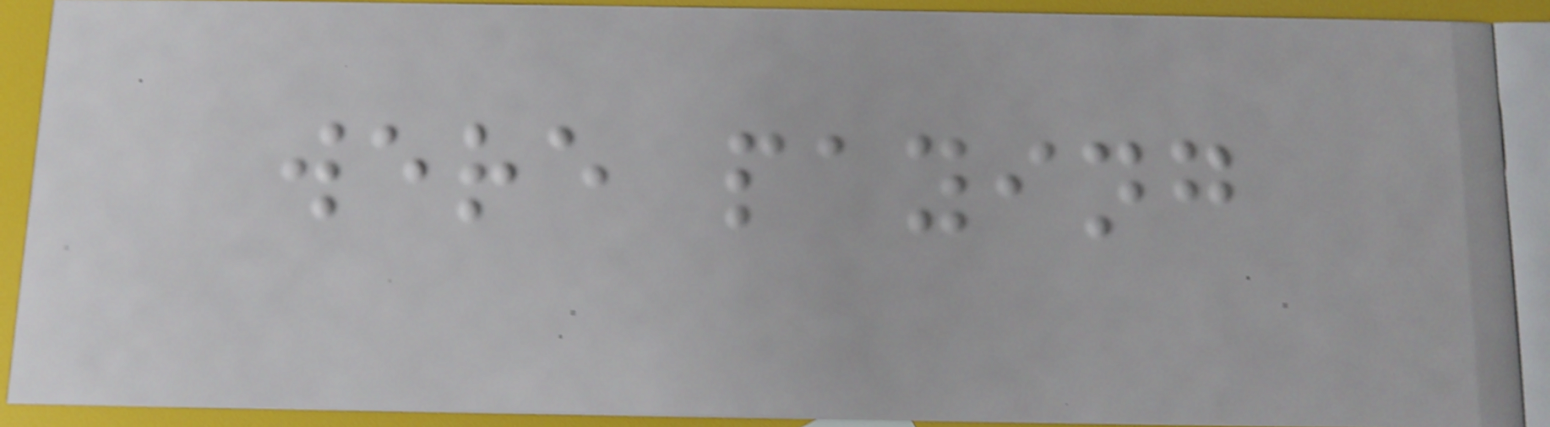were paying
